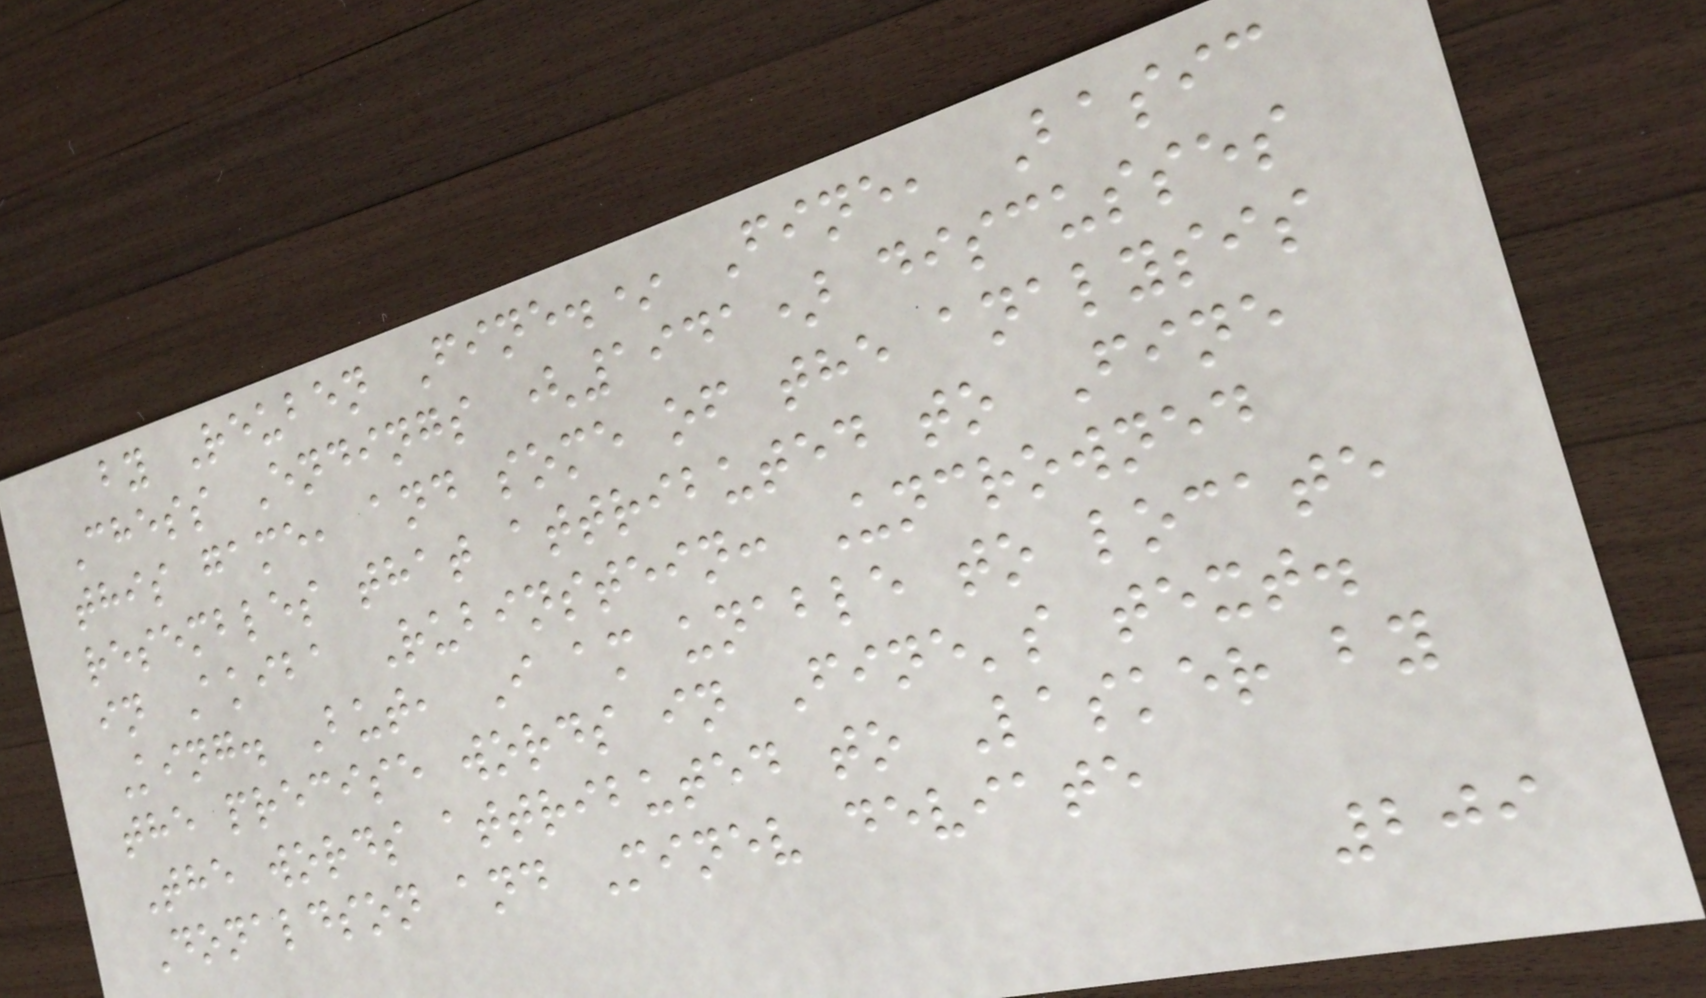by Reuben Fine.* Fine, Basic
Chess Endings (1941) discusses
this game, and some of the analysis
resembles that attributed to Fine
in Akiba Rubinstein: Uncrowned
King. But, I am unable to locate
the precise words in Fine's text.
The words attributed to Lasker by
Donaldson and Minev deviate
209
